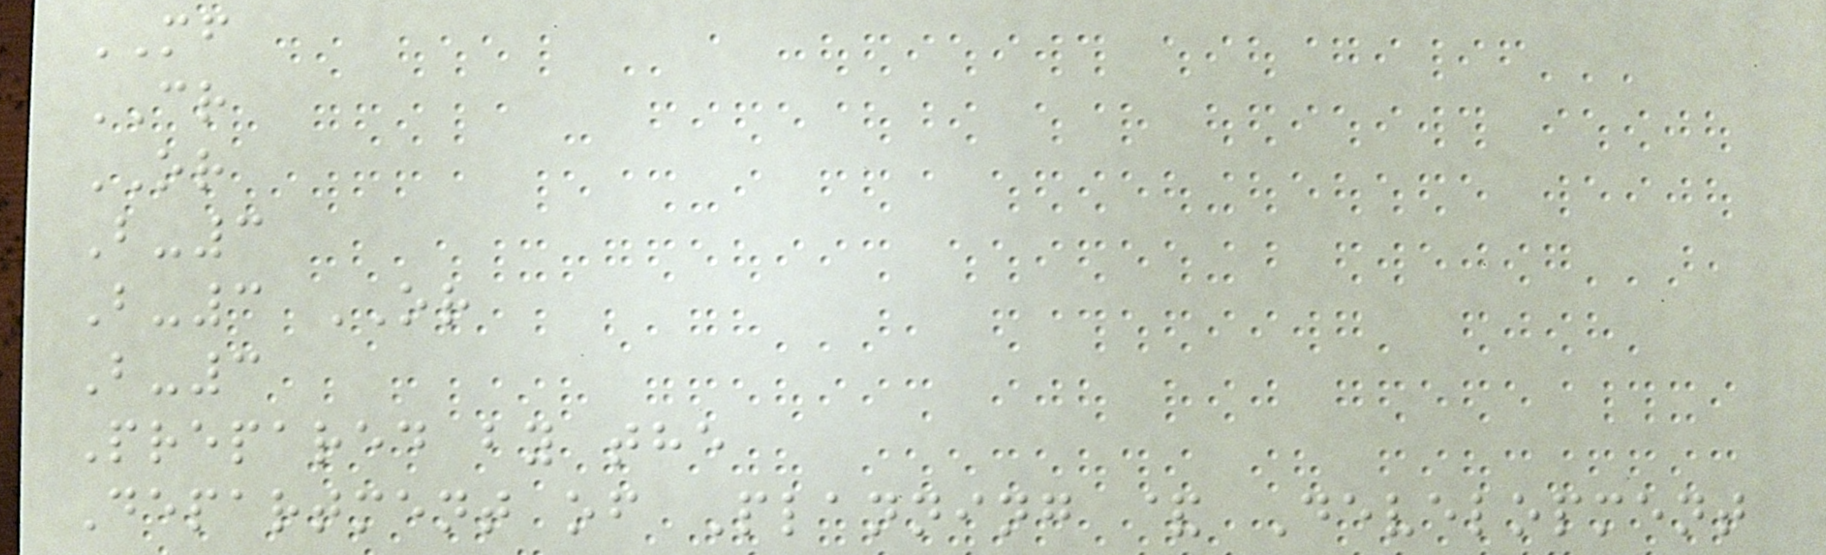MF
CR
OR
B-3
B-3 OR
B-3
Prepared by the
Department of Planning & Development
